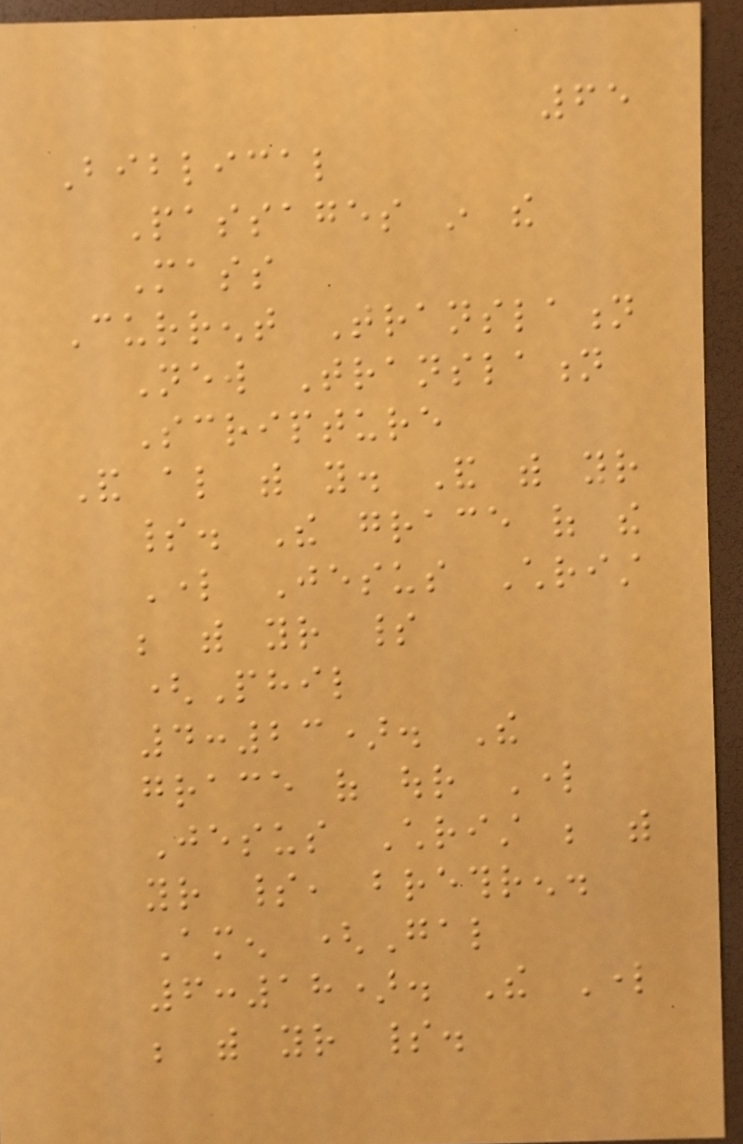65
Biblical
Passages in the
Mass
Current Translation
New Translation
Scripture
And also with you. And with your
spirit. The grace of the
Lord Jesus Christ
be with your spirit
(Phil
4:23). The
grace of our Lord
Jesus Christ be with
your spirit, brethren.
Amen (Gal
6:18). The Lord
be with your spirit.
